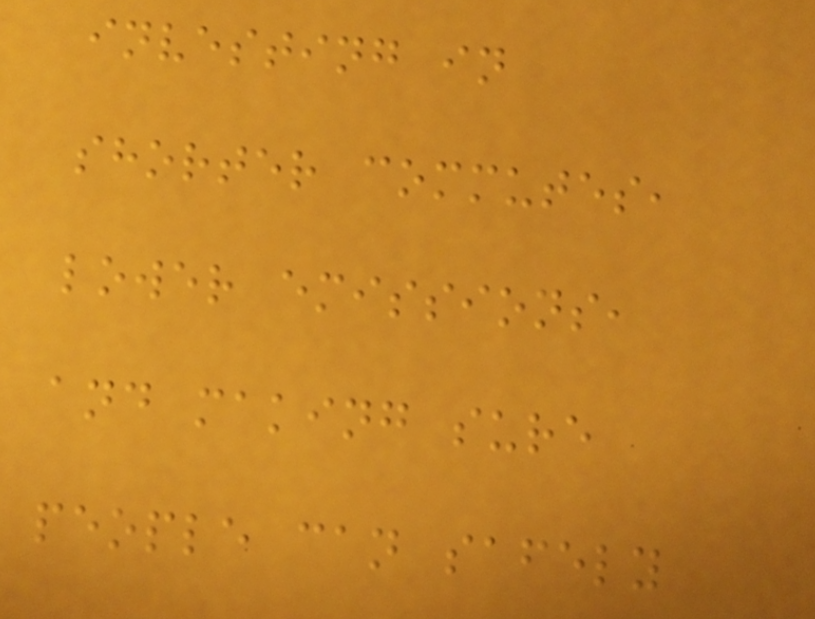investing in
shorter commutes,
lower emissions,
and making sure
people can safely
